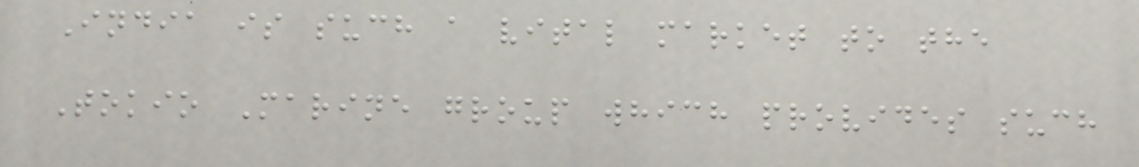India is such a vital market to the
Tokio Marine group which provides such
